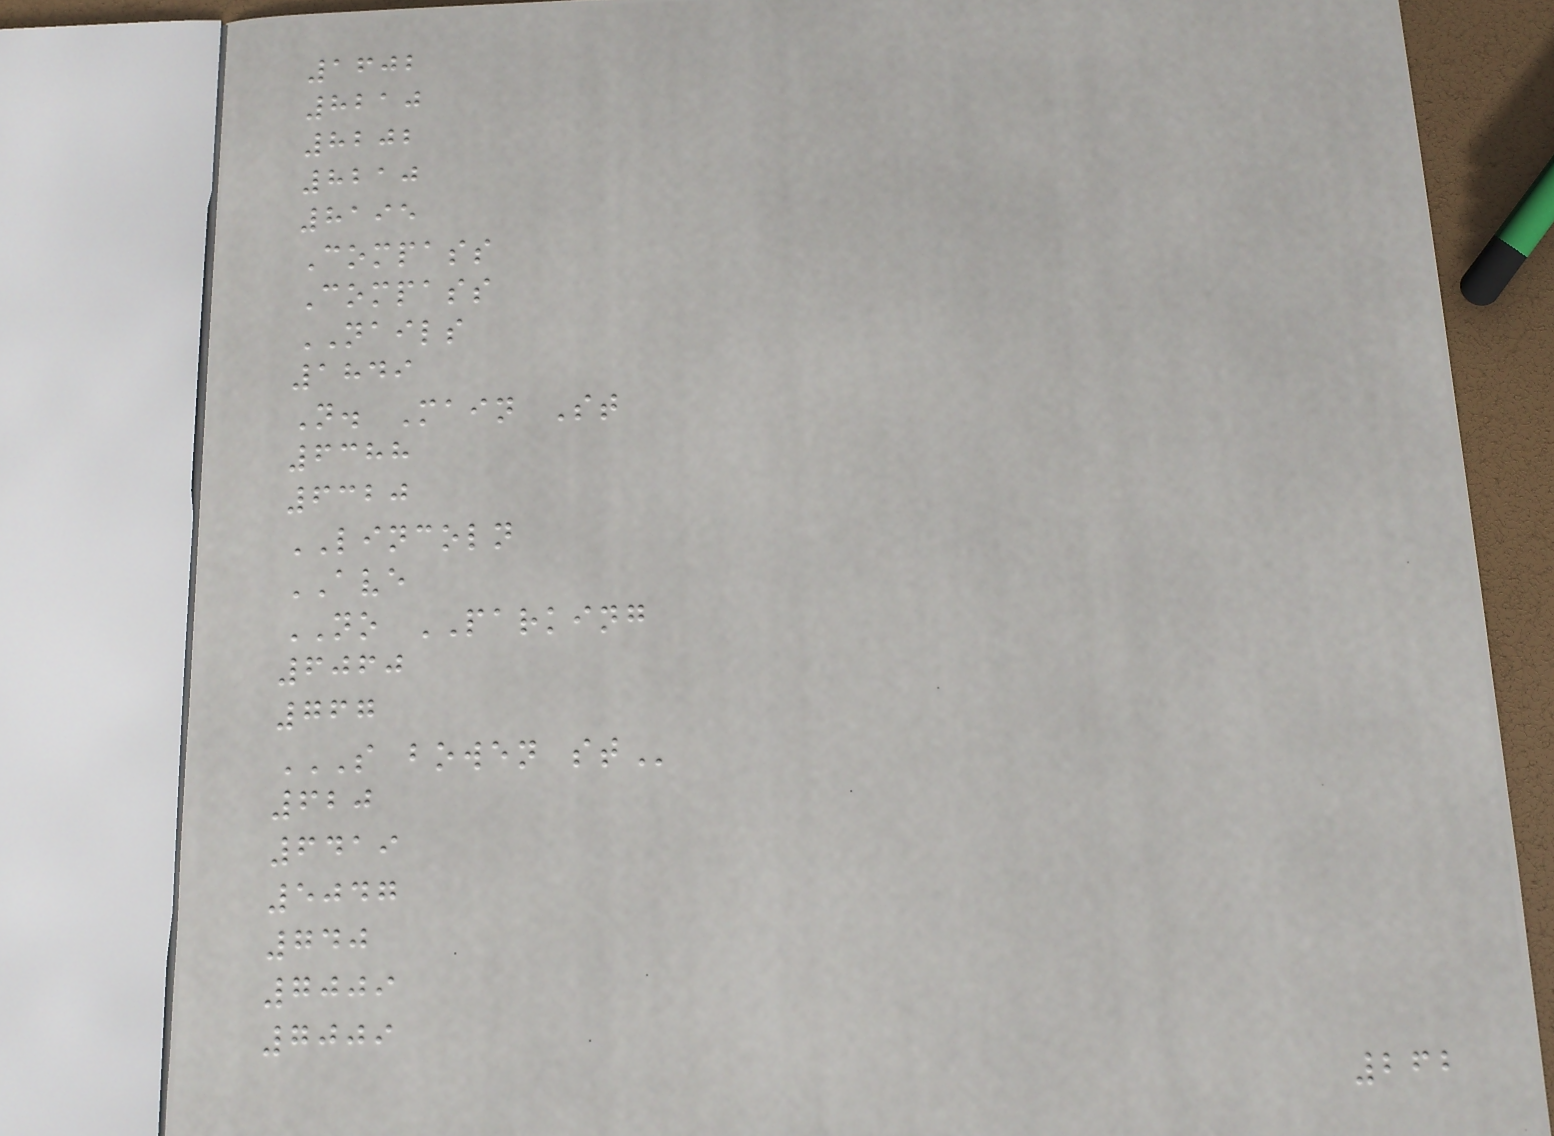1602
8210
8202
8210
8195
Compass
Compass
NAILS
1849
N. Main St
6388
6320
LINCOLN
AVE
NO PARKING
6060
767
S BOWEN ST
620
6419
5047
740
7009
7009
262
